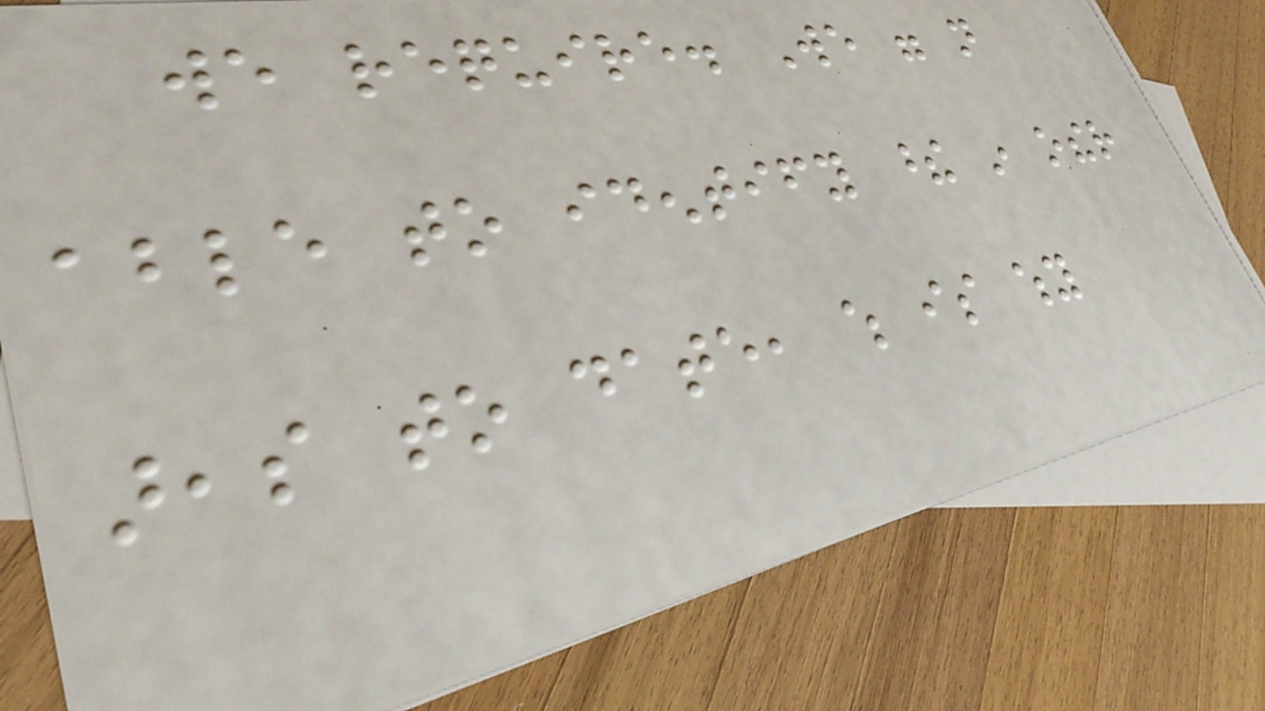we require. We were not
able to identify these in other
areas to date, which is why
